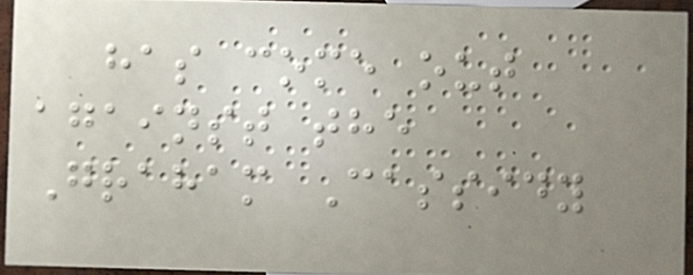has come out
against the
Graham Cassidy
